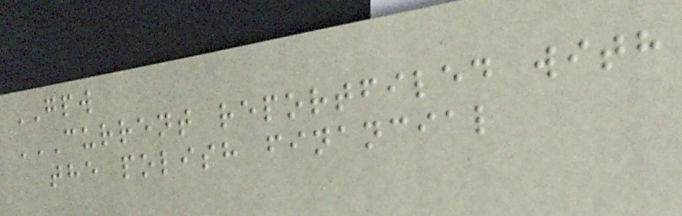GPW
CURRENT REPORTFILED WITH
THE POLISH FINANCIAL
